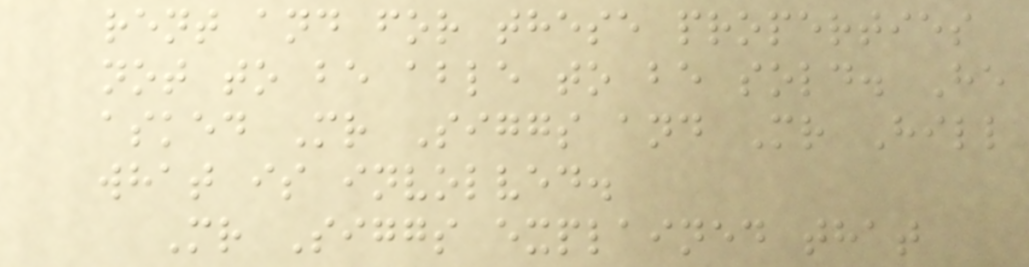rent and for these properties
not to be able to be sold. He
asked Mr Siggs and Mr Hill
what is involved.
Mr Siggs explained that
